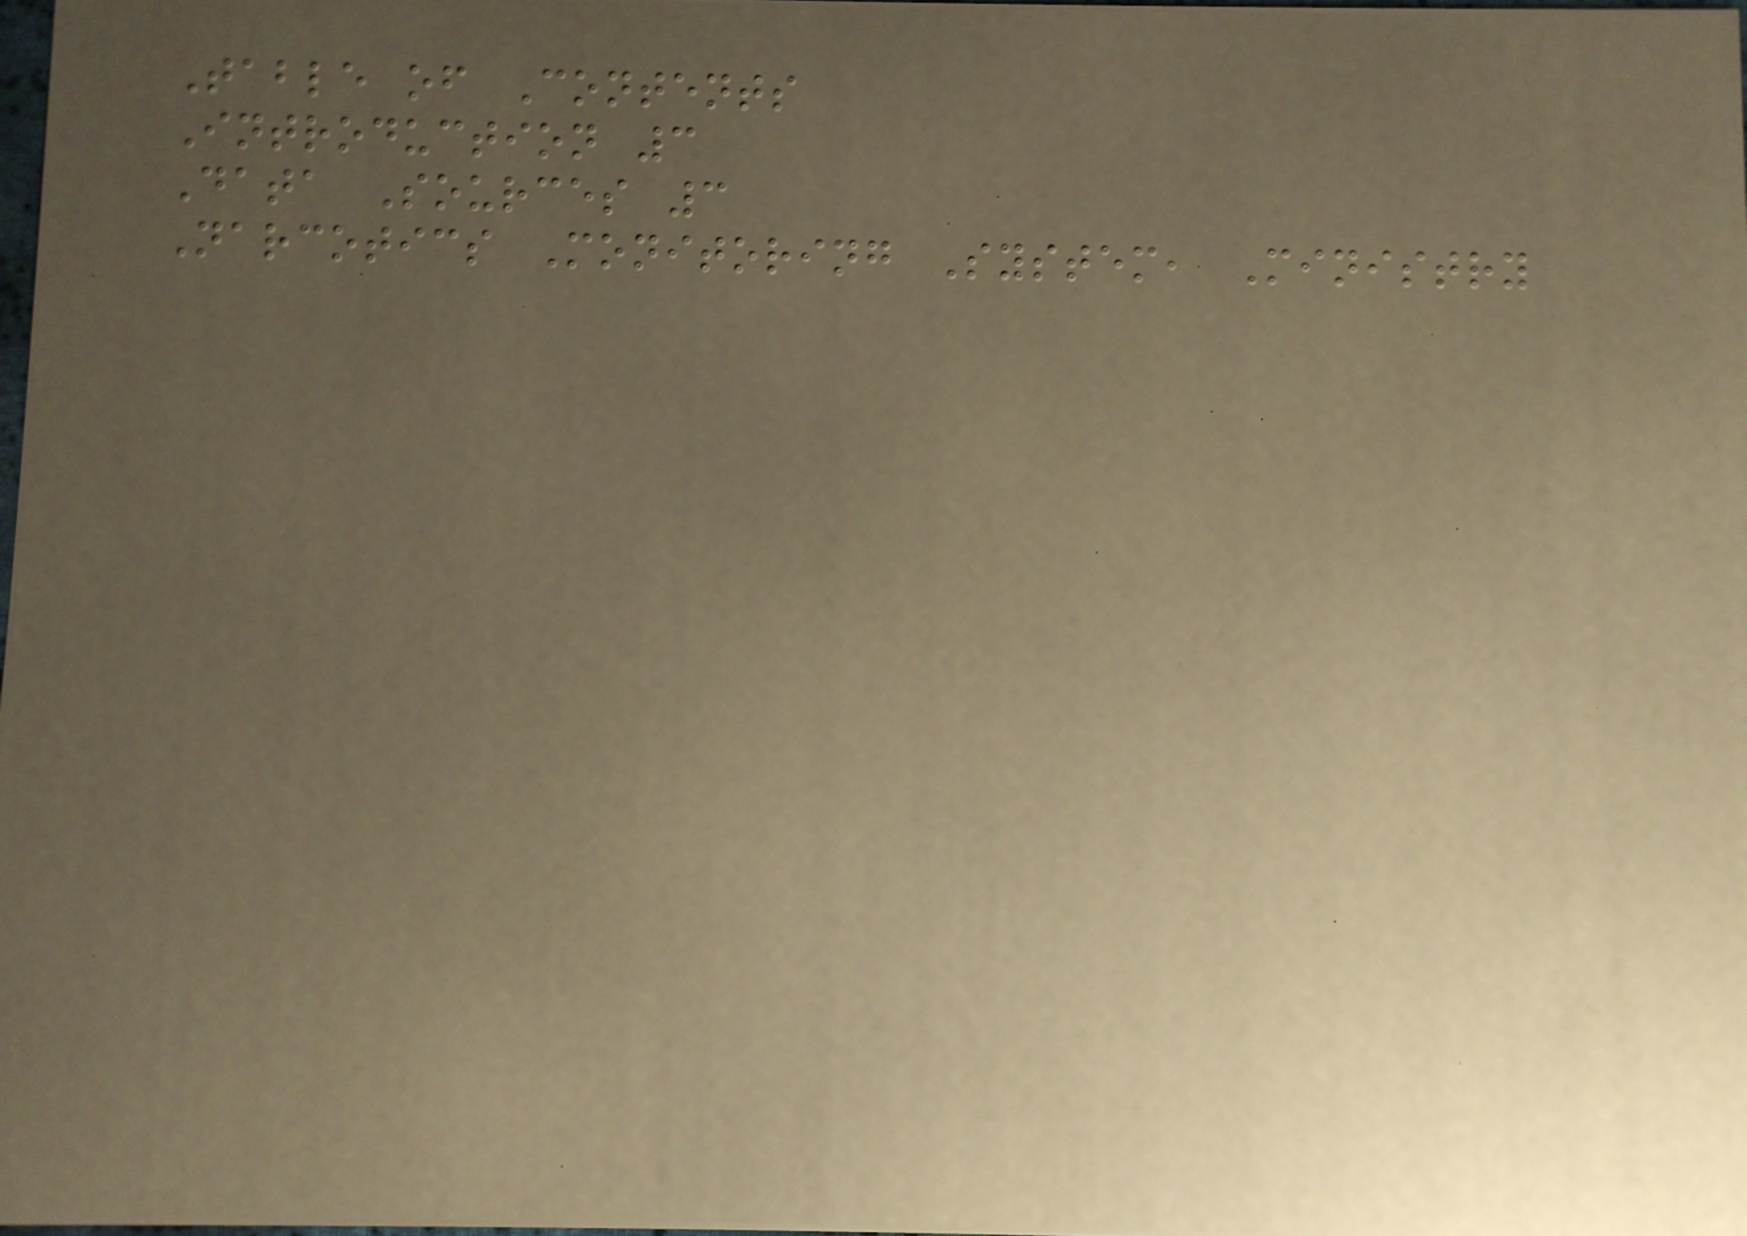Table of Contents
Introduction 3
Data Sources 3
Narcotics Monitoring System, Ministry
